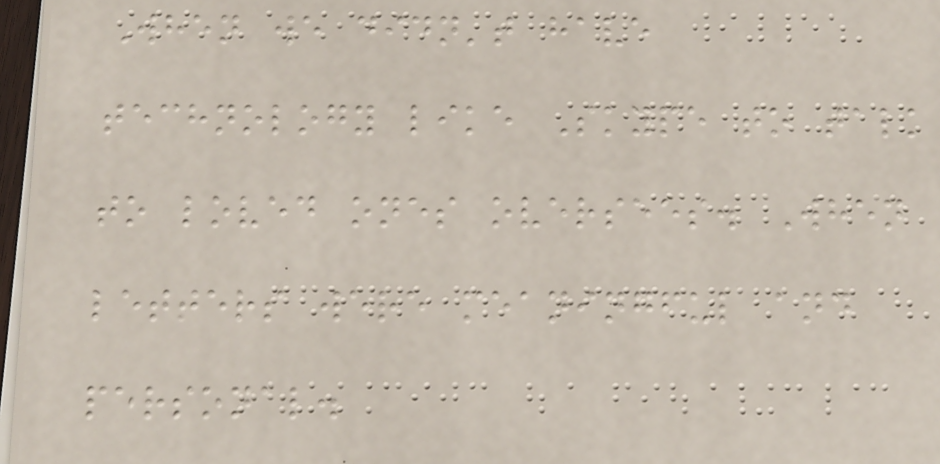When we didn't have
technology like Skype to talk
to loved ones oversees. When
letters were meaningful and
personal.
